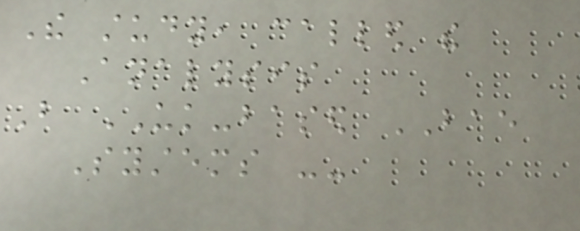The study, called the
Analysis
But UK-based BAE
Systems --
